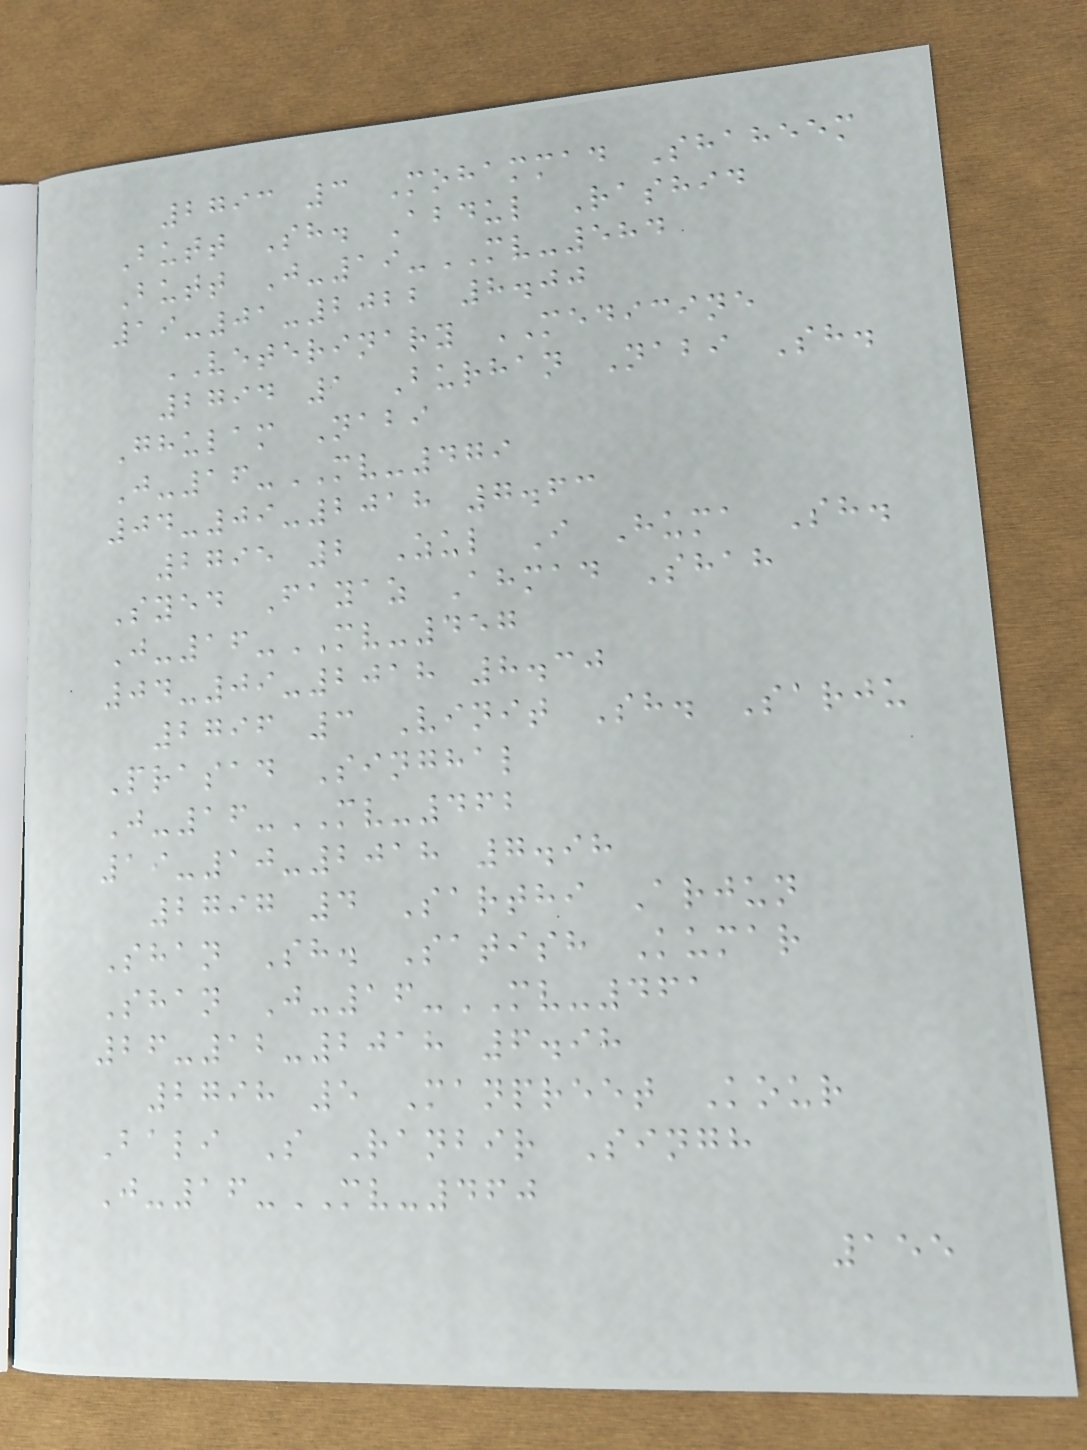2793 3 Mohammad Shaheem
Butt Sh. Abdul Rashid
Butt J-19-MV-584
19-01-2022 8.00
VETERINARY MEDICINE
2794 1 Burhan Nabi Sh.
Ghulam Nabi
J-16-MV-479
04-09-2018 7.63
2795 2 Zul I Huma Sh.
Syed Fayaz Ahmad Shah
J-16-MV-457
04-09-2018 8.30
2796 3 Vinit Sh. Sarju
Prasad Singhal
J-16-MV-462
19-10-2018 7.98
2797 4 Sarthi Arjun
Shan Sh. Satish Kumar
Shan J-16-MV-461
26-12-2018 6.98
2798 5 Manpreet Kour
Bali S Ranbir Singh
J-16-MV-460
155
